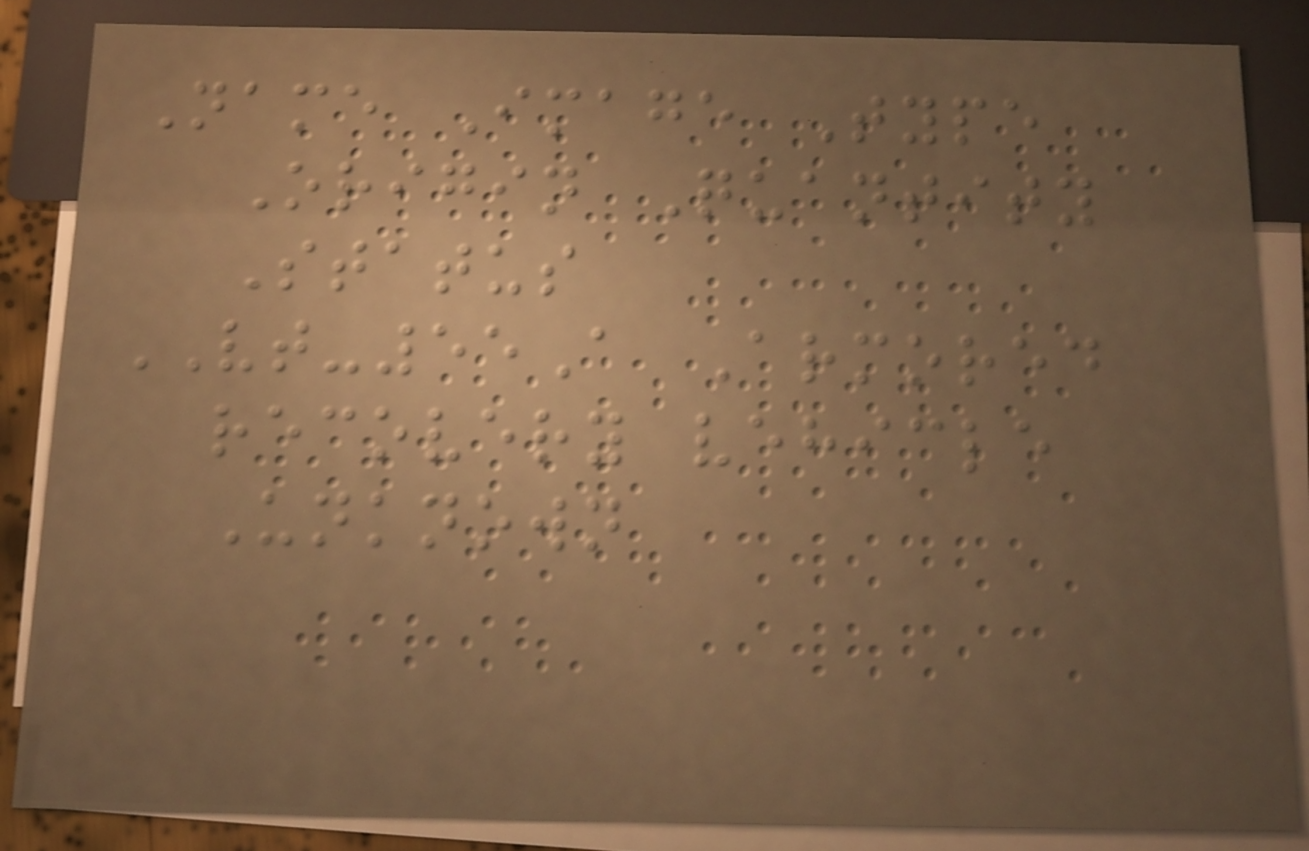Name Image Type
Origin Quantity
Status
VT-55A Armored
recovery vehicle
Unknown
